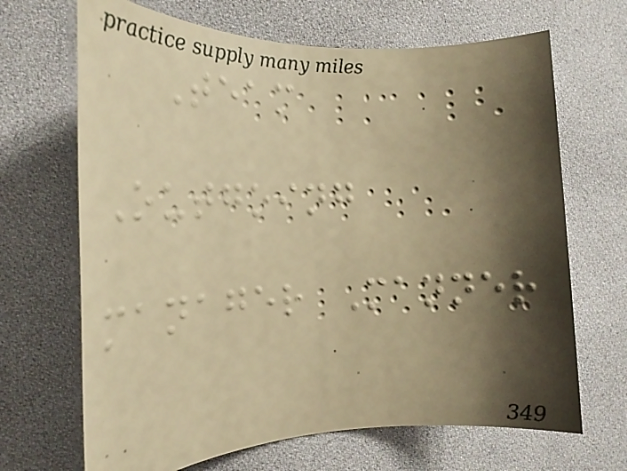Team
Outgoing
manager Manner
